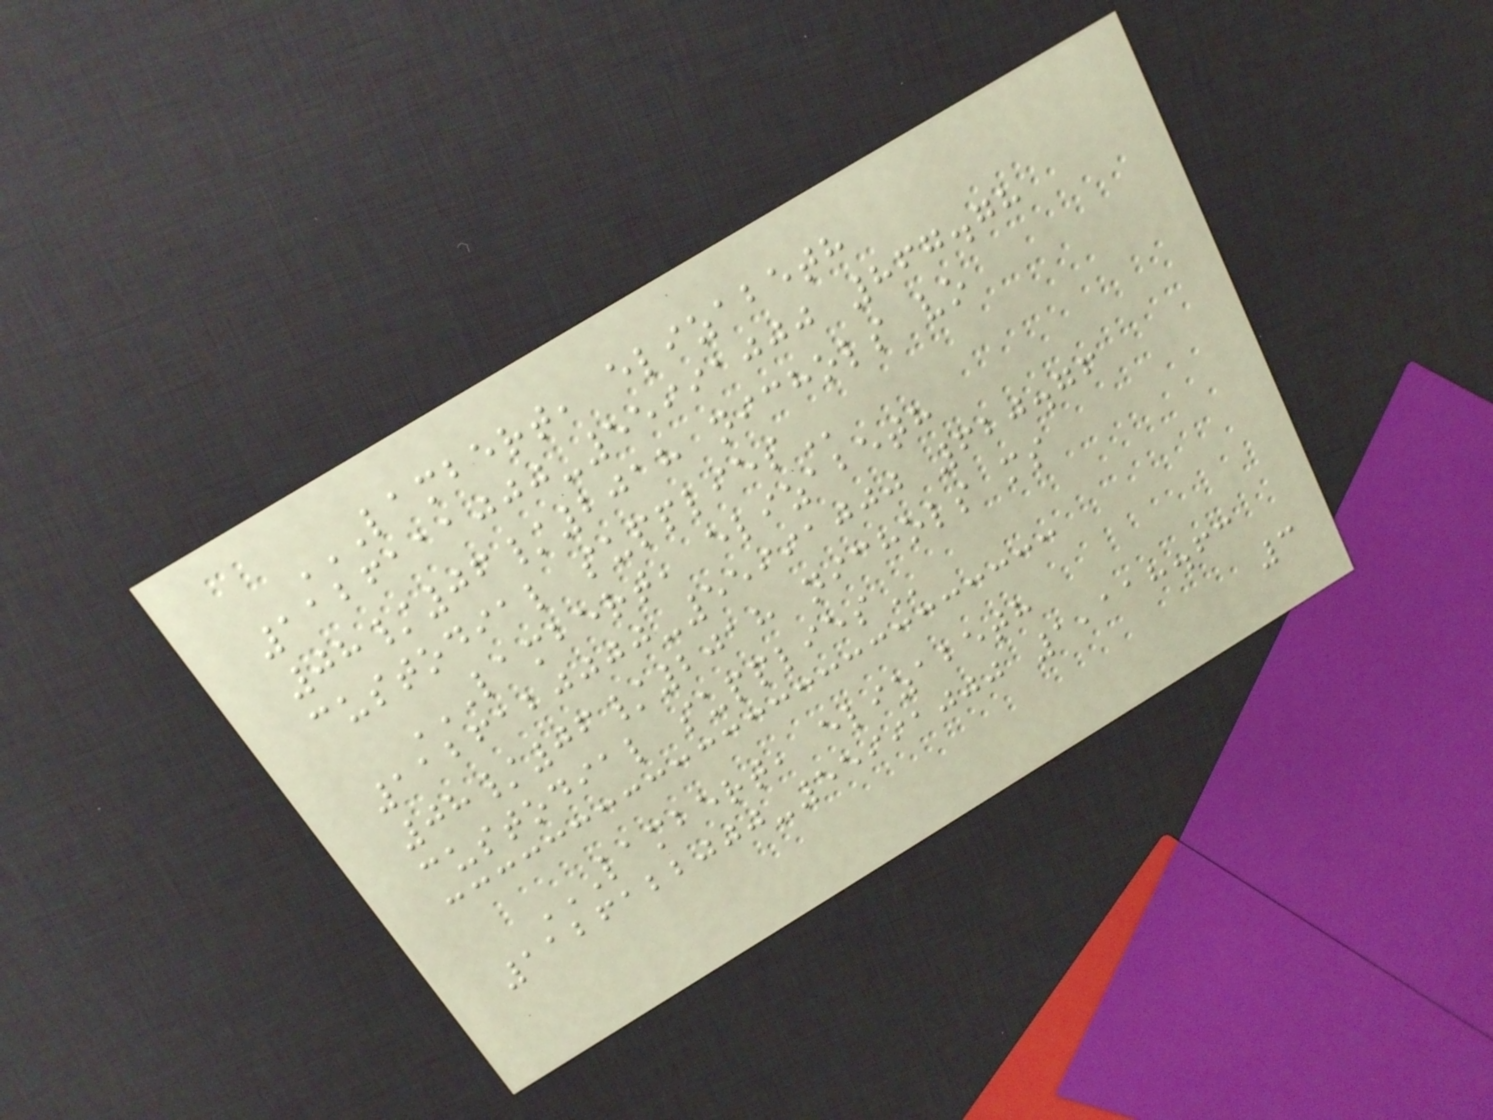LAMBERT, ELIZABETH
1126111000-55991000 867.78
08/06/2018 NICHOLS VO
CUSTODIAL SUPPLIES
LAMBERT, ELIZABETH
1126120000-55991000 620.76
08/06/2018 NICHOLS MS
CUSTODIAL SUPPLIES
LAMBERT, ELIZABETH
1126122000-55991000 1,118.63
3
